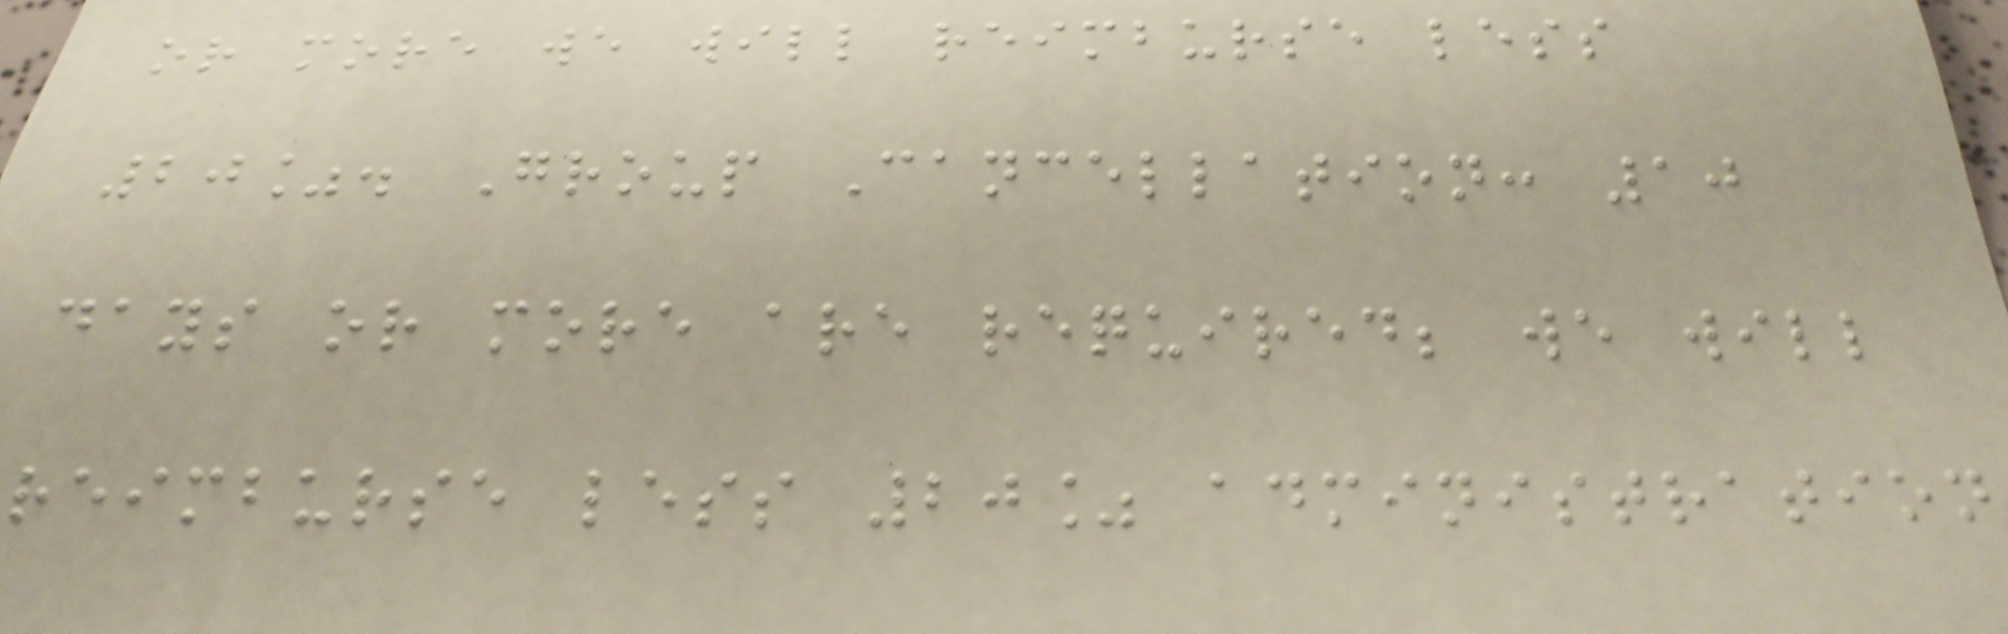or more we will reimburse less
20%. Group Cancellation: 10
days or more are required; we will
reimburse less 20% administration
